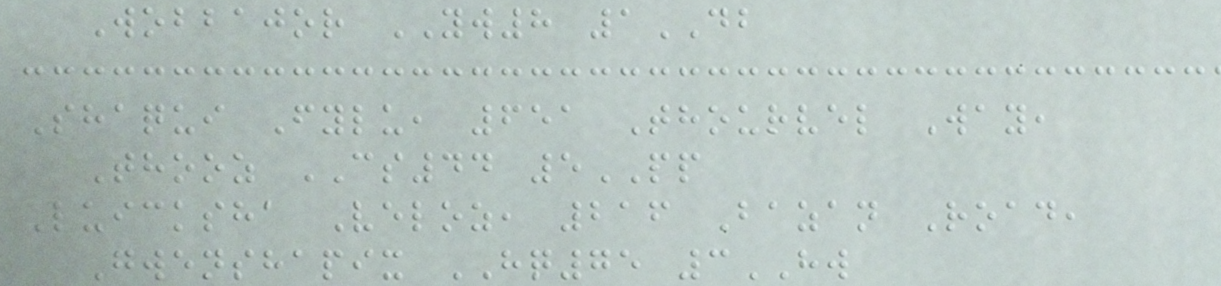Wobbajor YW8 1DB
Shaqui Fylu, 651 Thourvel Way,
Thooz CS44 5PP
Luicksha Veloz, 216 Bazan Road,
Gwenshapix HQ75 3HW
